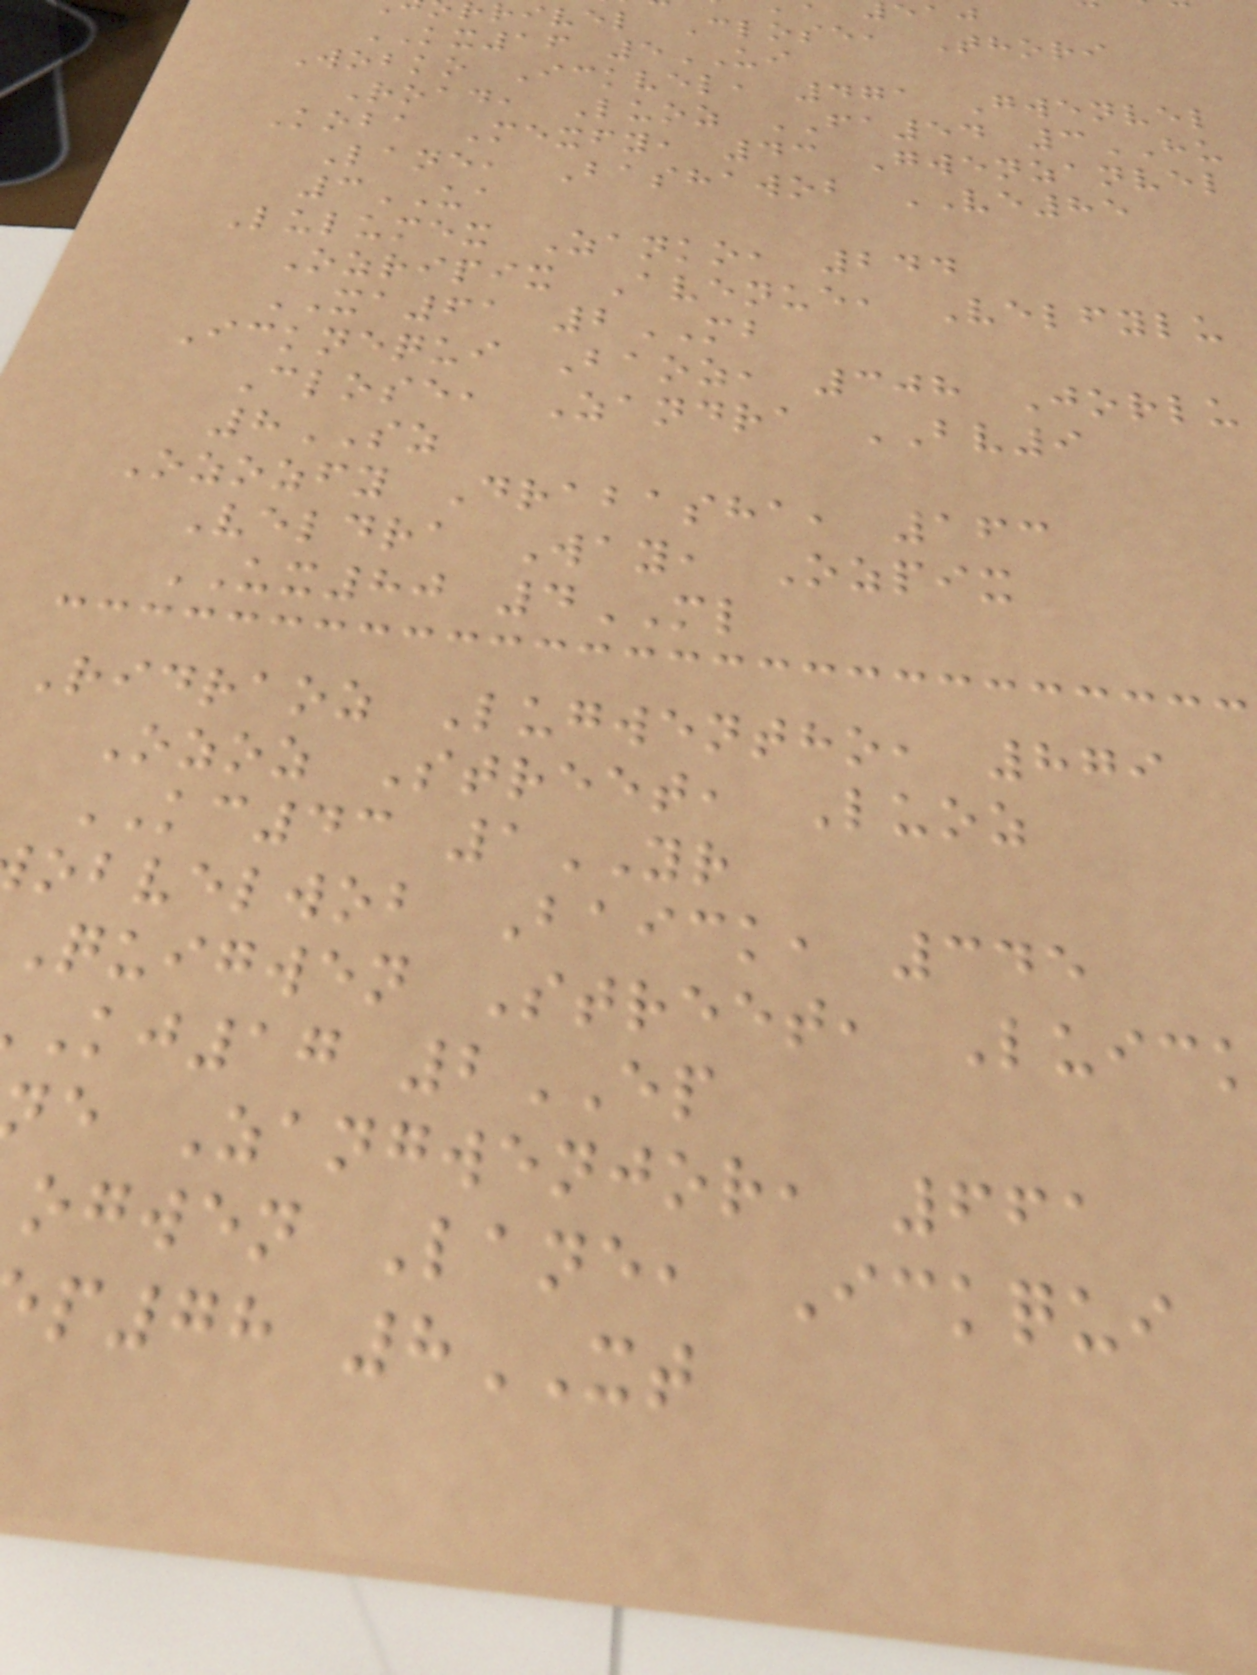rivel Close, Thori
KX16 5UI
Wobko Ickvel, 471 Gwenvel
Road, Luoz FA54 3HU
Koba Mexfy, 43 Gwenzanvel
Lane, Bashawob VE85
3UA
Lulumex Zanko, 244
Ozripix Avenue, Velfylu
XA61 2MB
Icknequi Baoz, 308 Jorlu
Close, Zandra BV9
8SZ
Ozozfy Drabasha, 163
Veldra Way, Ozpix
UX80 4ML
Ridraoz Lugwentho, 879
Ozoz Street, Luoz
KC43 1YR
obvelwob Baick, 345
Quigwen Street, Luick
kj17 2EP
e Zangwenjor, 661
ogwen Lane, Ickqui
p78 8XT
